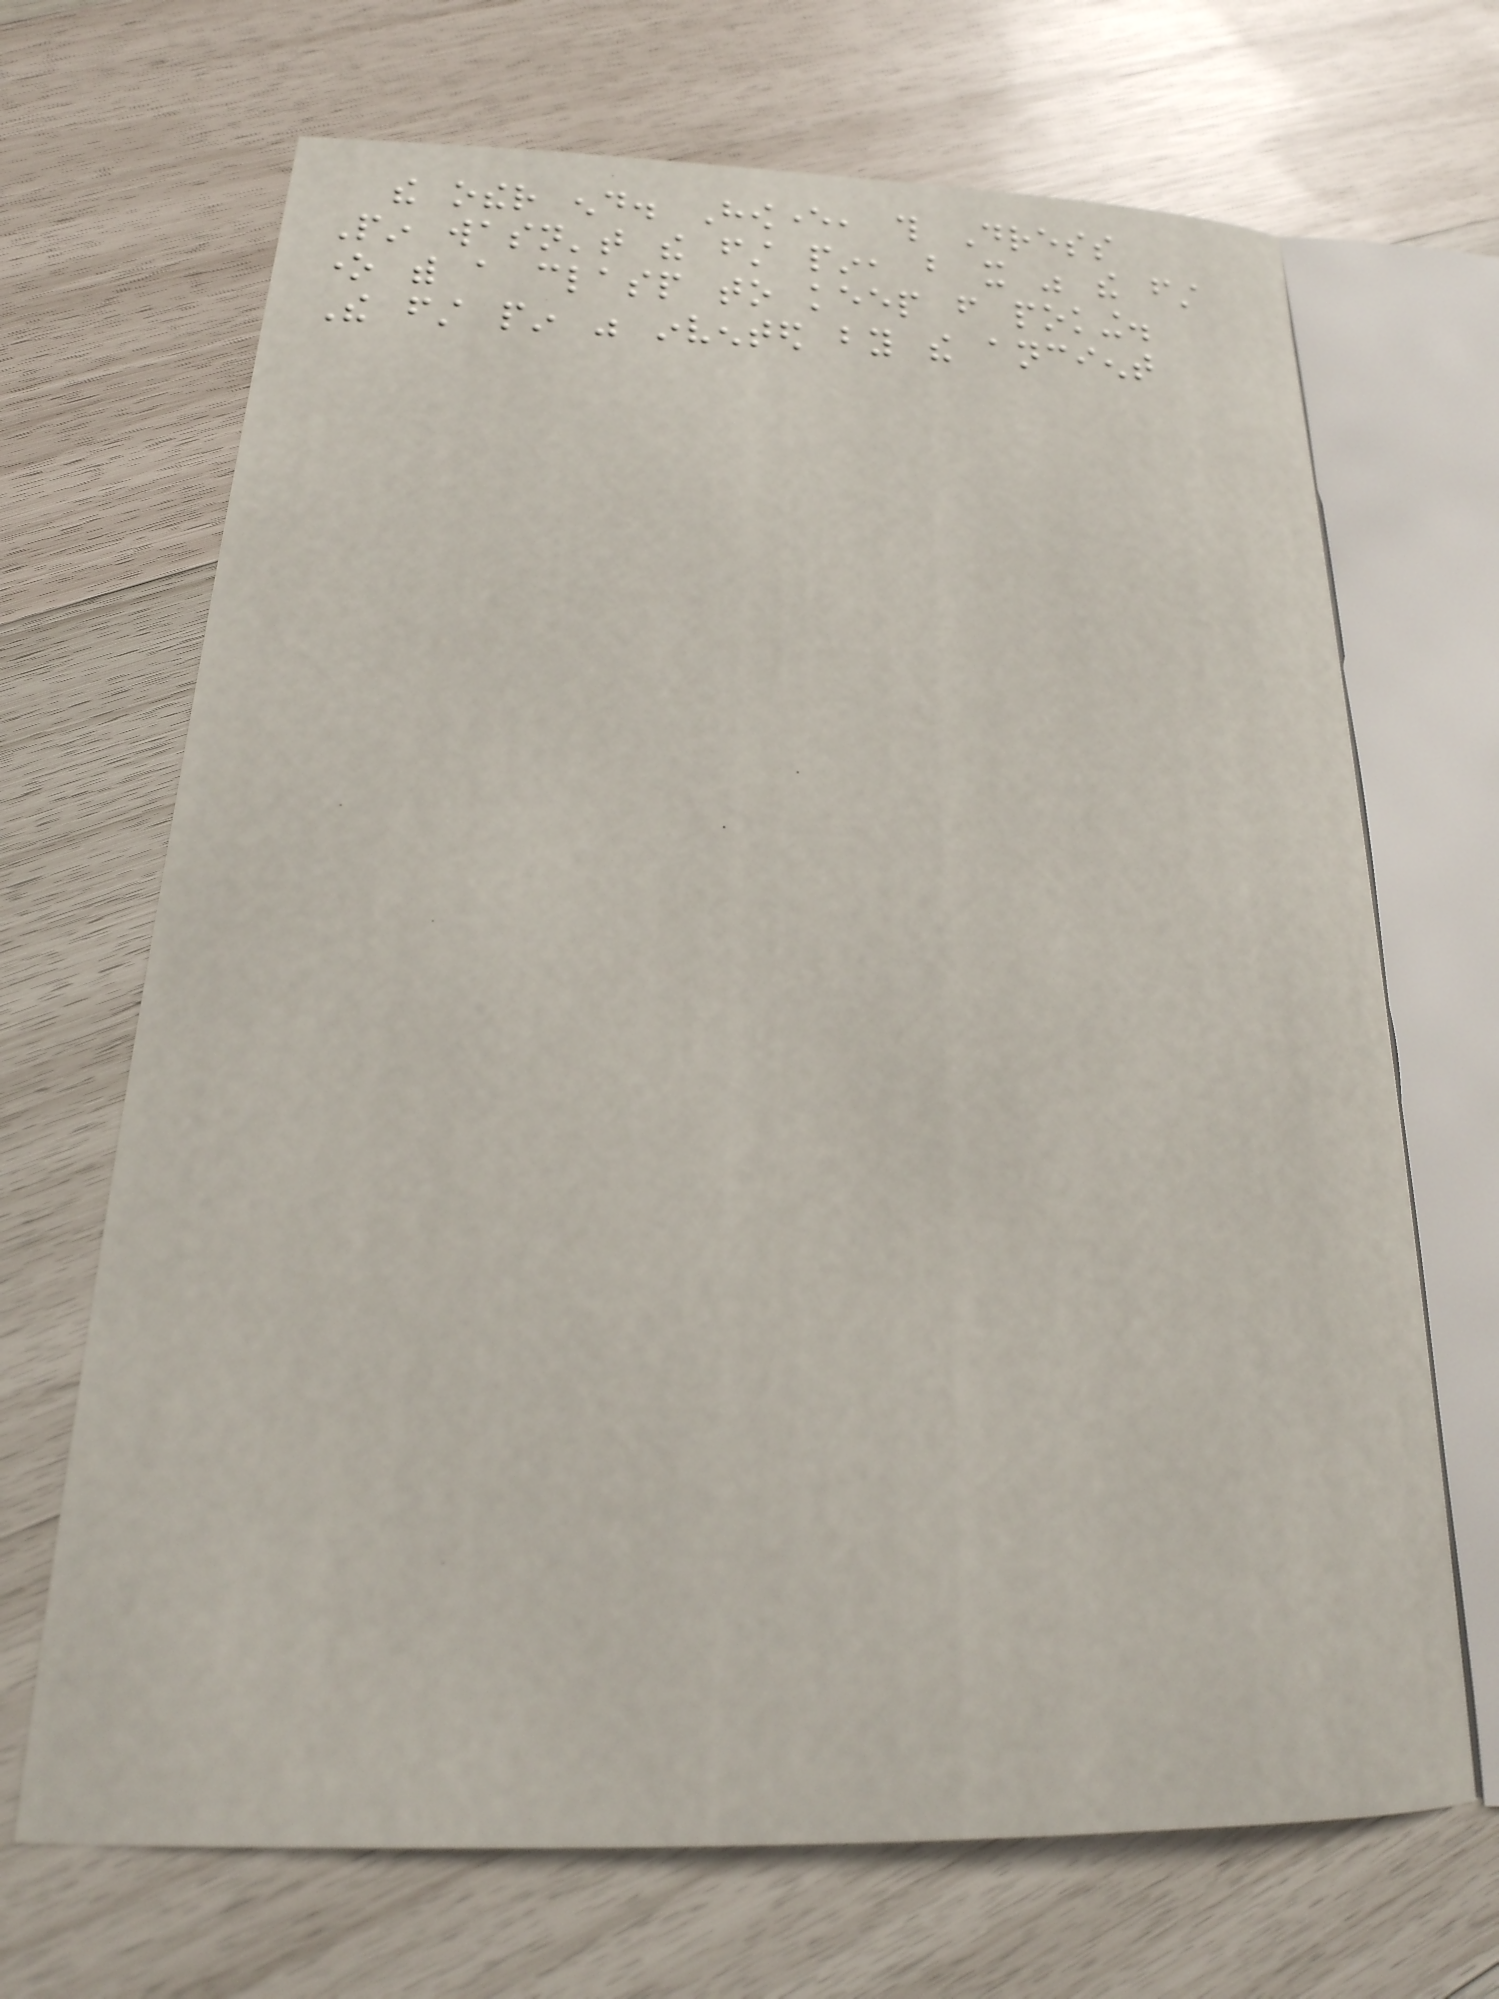the other end. However, this Dress
Pin wasn't the first pin, but it was the first
one with a clasp to keep from poking.
The first pin was invented by the ancient
